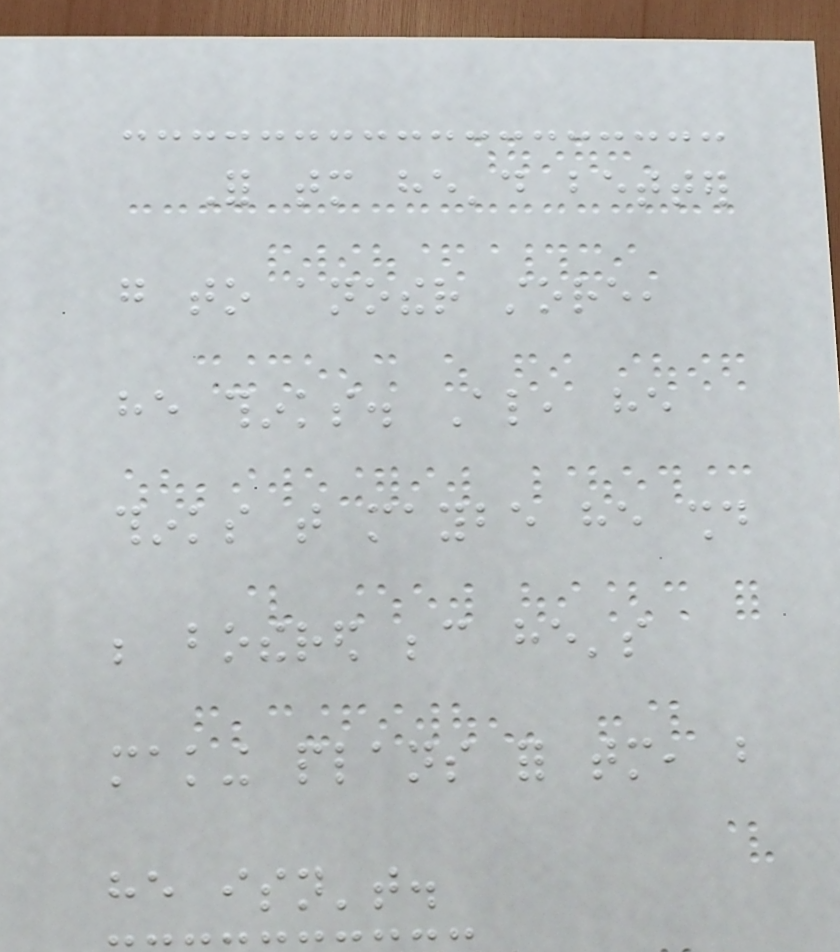For tomorrow he'd better
go to another store,
he thinks. Also, he
thinks that maybe he should
be bothered because he's
making plans for tomorrow, but
he isn't.
